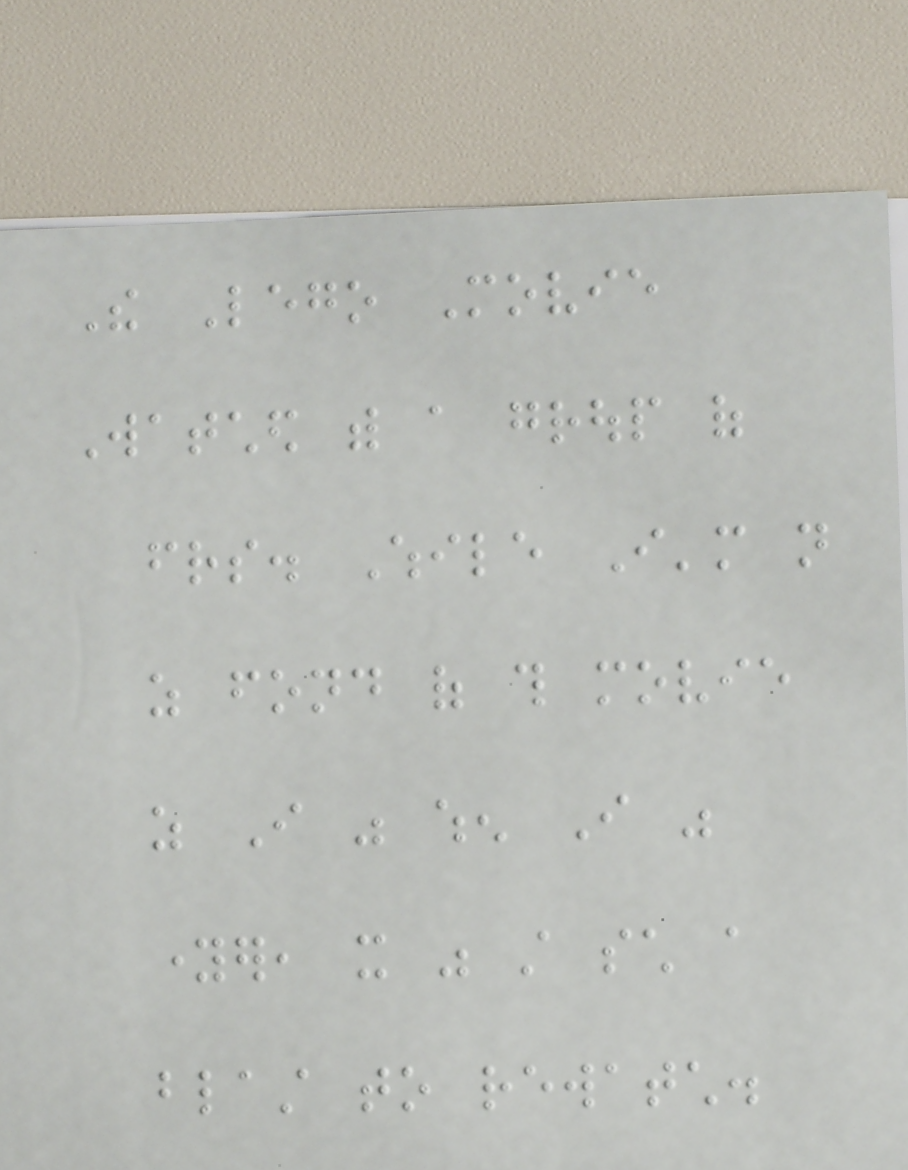The Lego Movie
Watched with a group of
friends. While I'm not
as fond of this movie
as I was when I was
younger, it was still such a
blast to rewatch.
